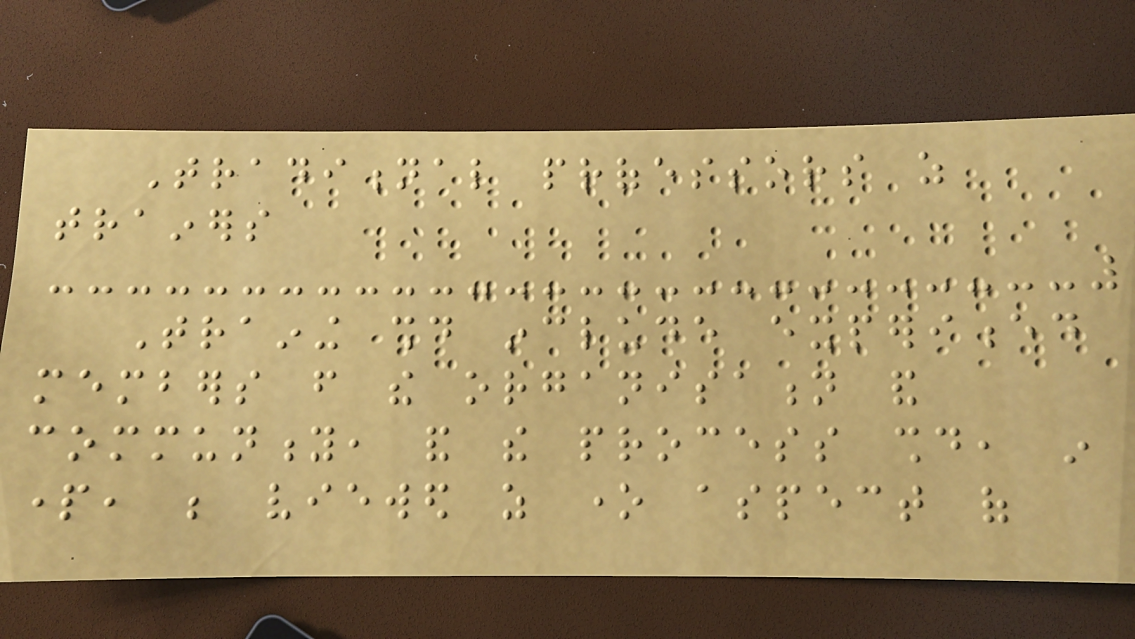Traditional professors as
trainers
Training should include experienced
members from the organisation and
community, and the process should, in
part, be viewed as one aspect of
